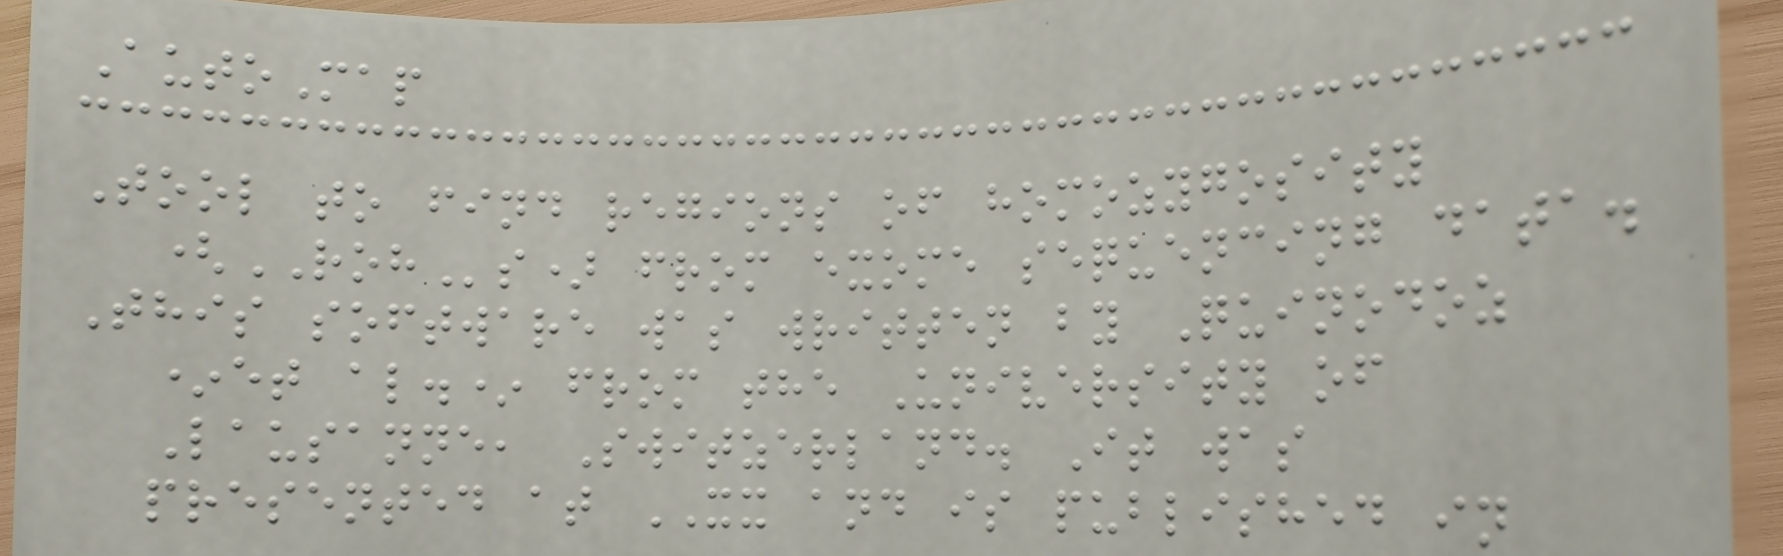AutoMap
Tool to find regions of homozygosity
(ROHs) from exome sequencing data.
This software was written by Quinodoz
*et al.* from the University of
Lausanne, Switzerland. It was
presented at XX and is published in
